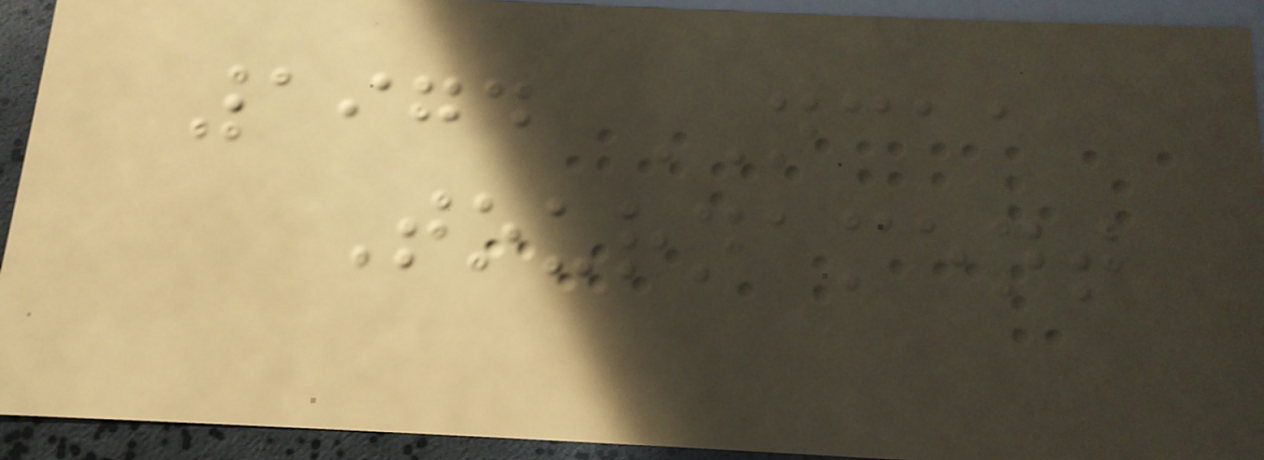1974 NCAA
Tournament
